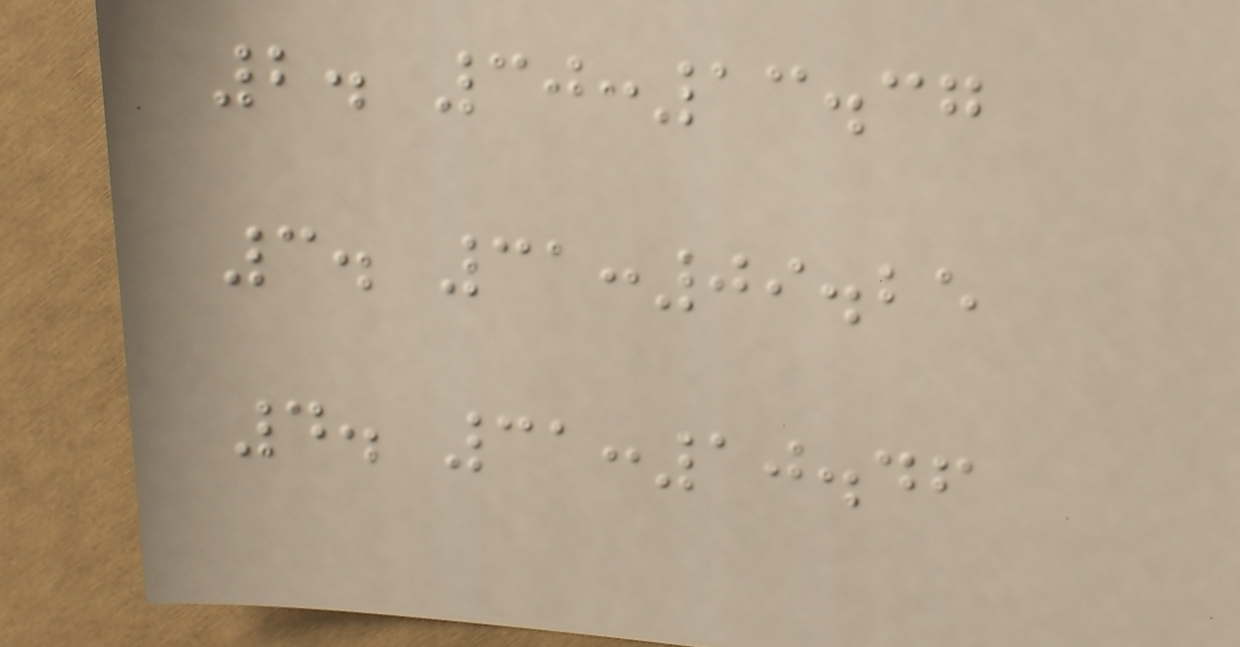2. 30:13.37
3. 31:09.25
4. 31:10.46
